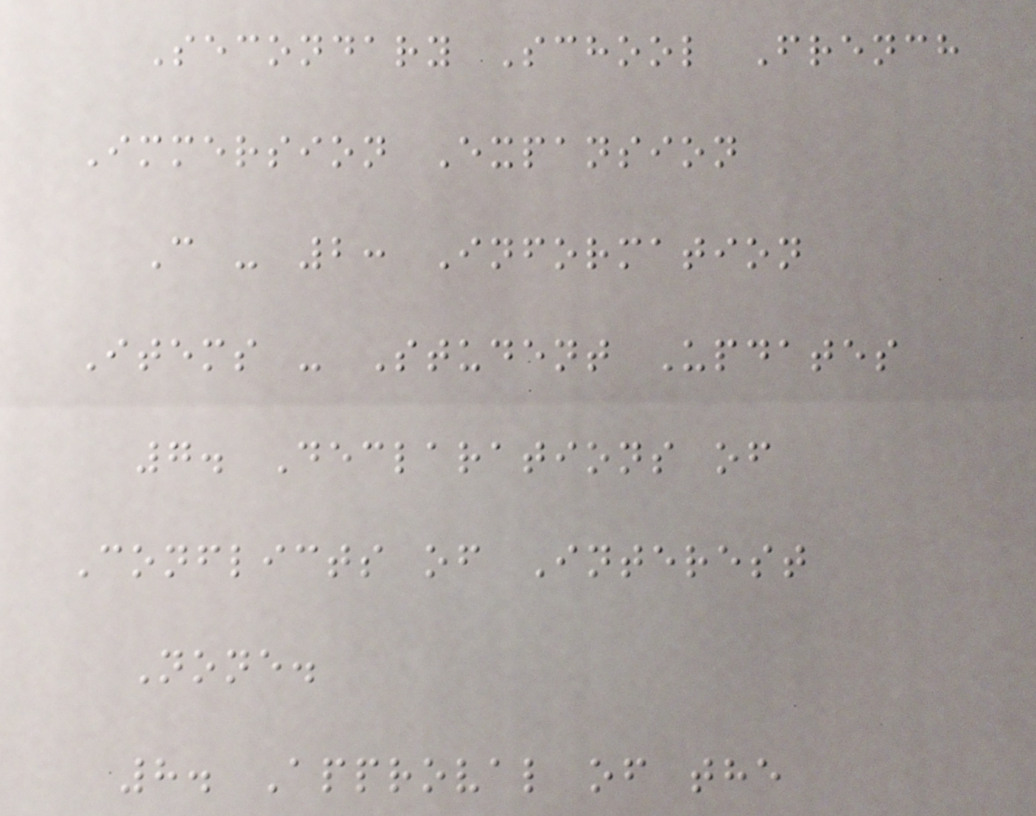Secondary School French
Immersion Expansion
C - 2: Information
Items - Student Updates
7. Declarations of
Conflicts of Interest
None.
8. Approval of the
